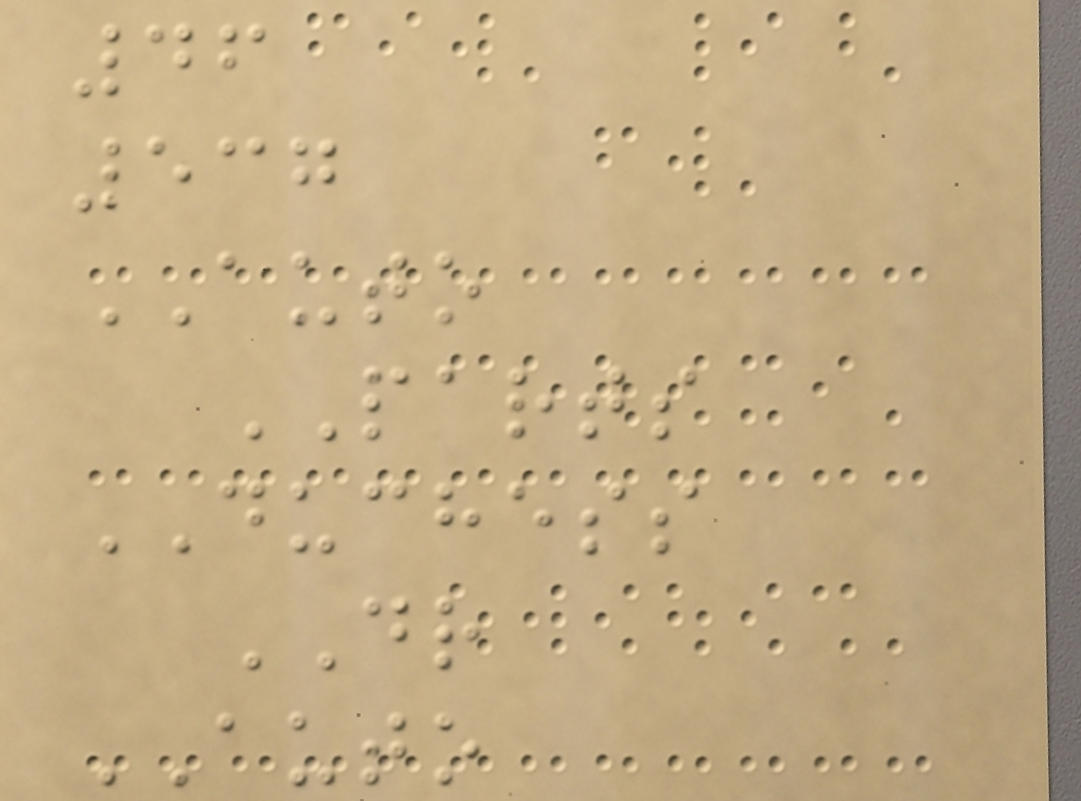46
537
AUTO
PARTS
DUCHESS
DR
AUTO
